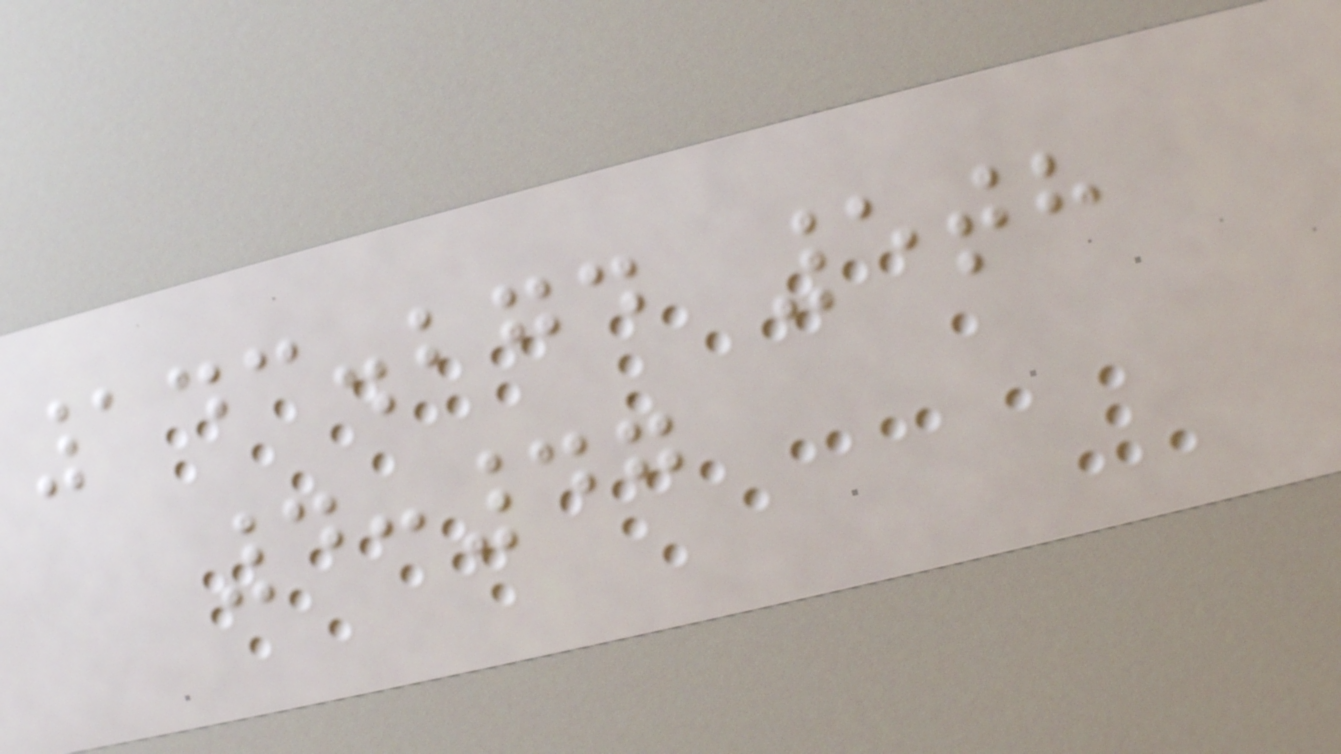143.274 5th
4:47
